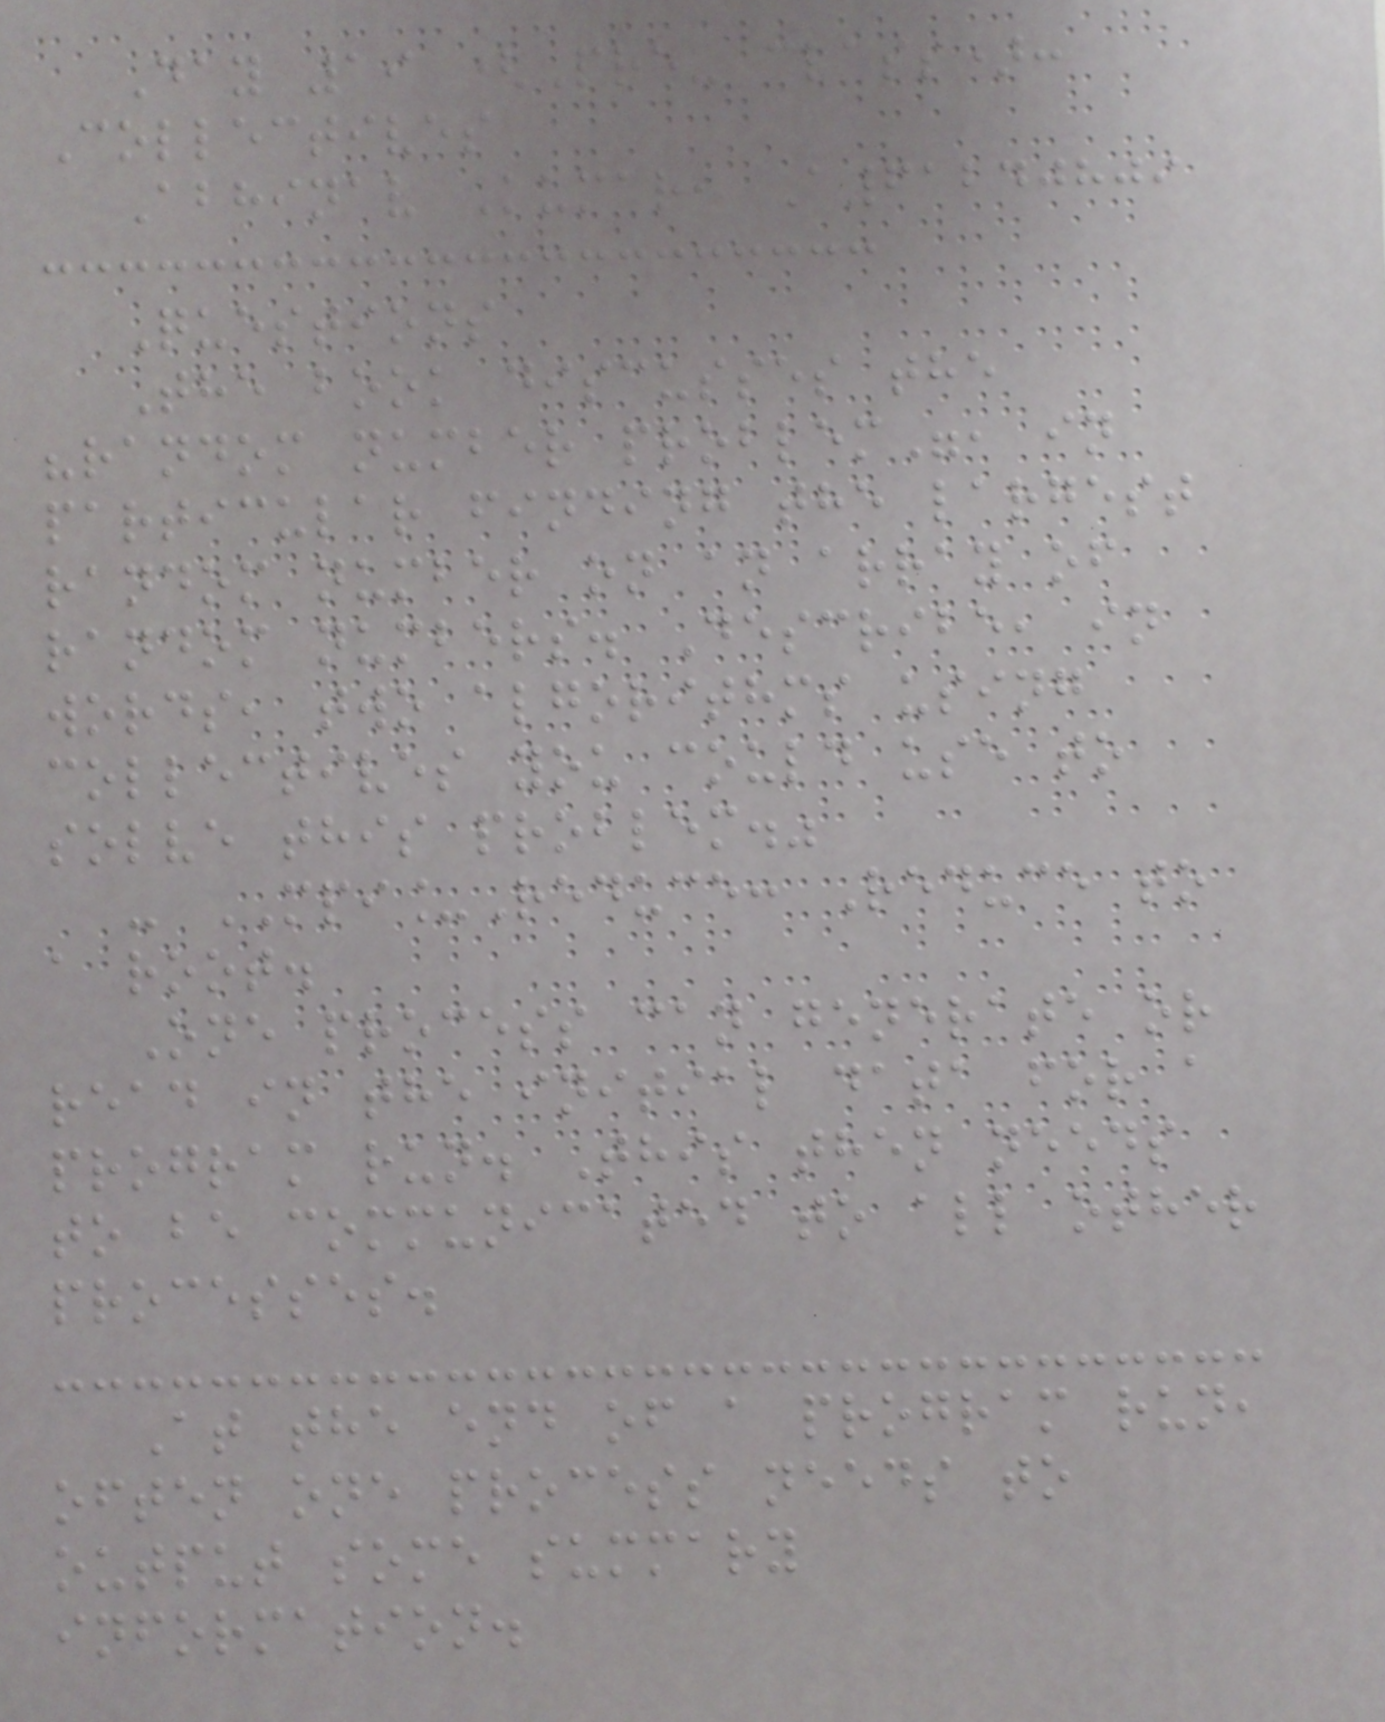Day 19 (Pre- class):
Collectives
Abhinav Kumar, A61240809
Questions
The book discusses the
"random number problem", in
particular finding the largest
random number on an array of
random numbers. Describe, in
words, two algorithms using
collectives you could use to
solve this problem."
- MPI_Reduce: Reduce to
a root.
One process can generate or
read in the initial data for a
program run. This then needs
to be communicated to all other
processes.
At the end of a program run,
often one process needs to
output some summary
information.
